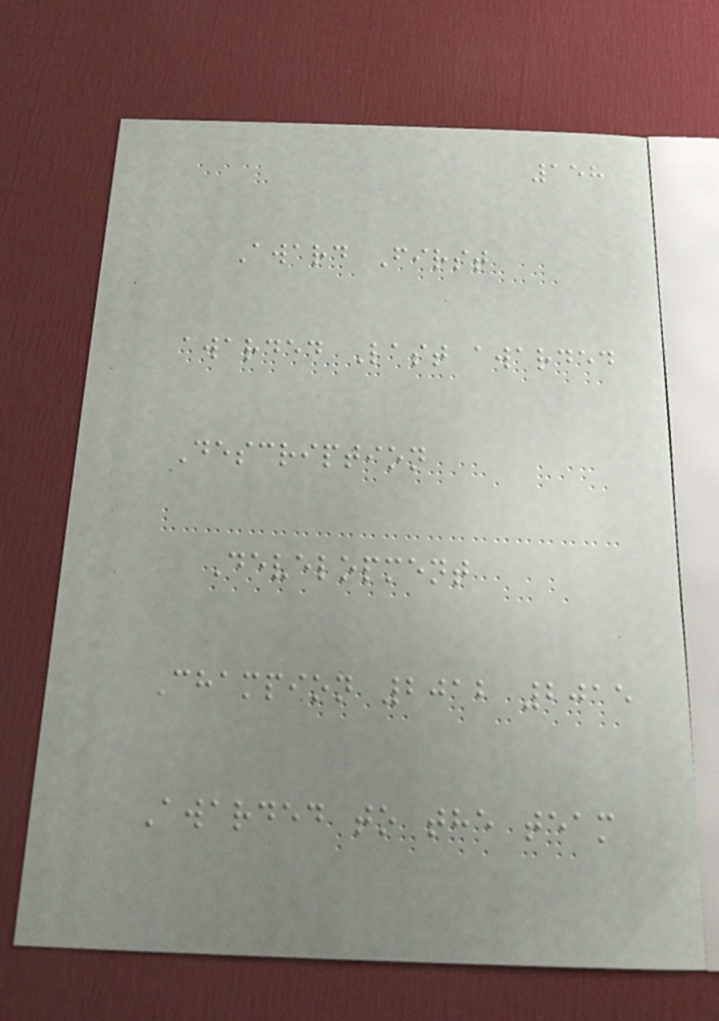158
Award First
awarded Last awarded
Description
Development
Champion 2012 2015
Awarded to the team
